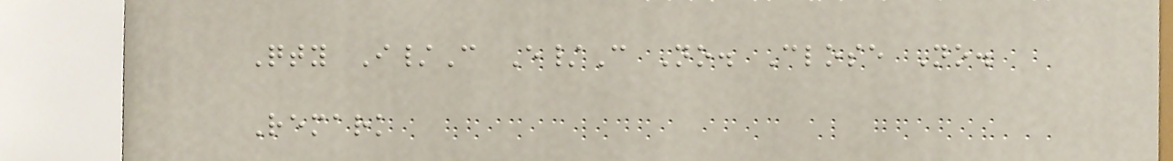Qty I/C E/C No. Close No.
Remark
